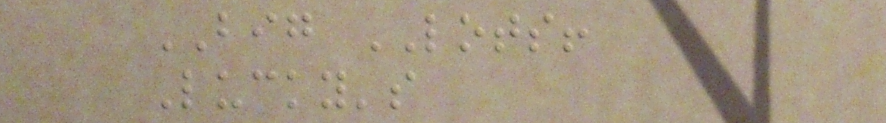BIG LOTS!
Lucky's
